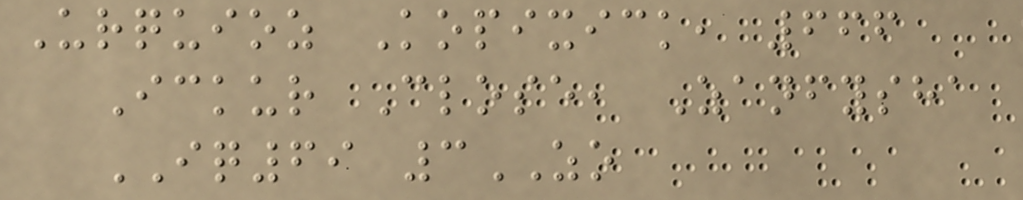Urquioz Kopixick, 666
Ickur Close, Zanfysha
IQ69 3ZO
